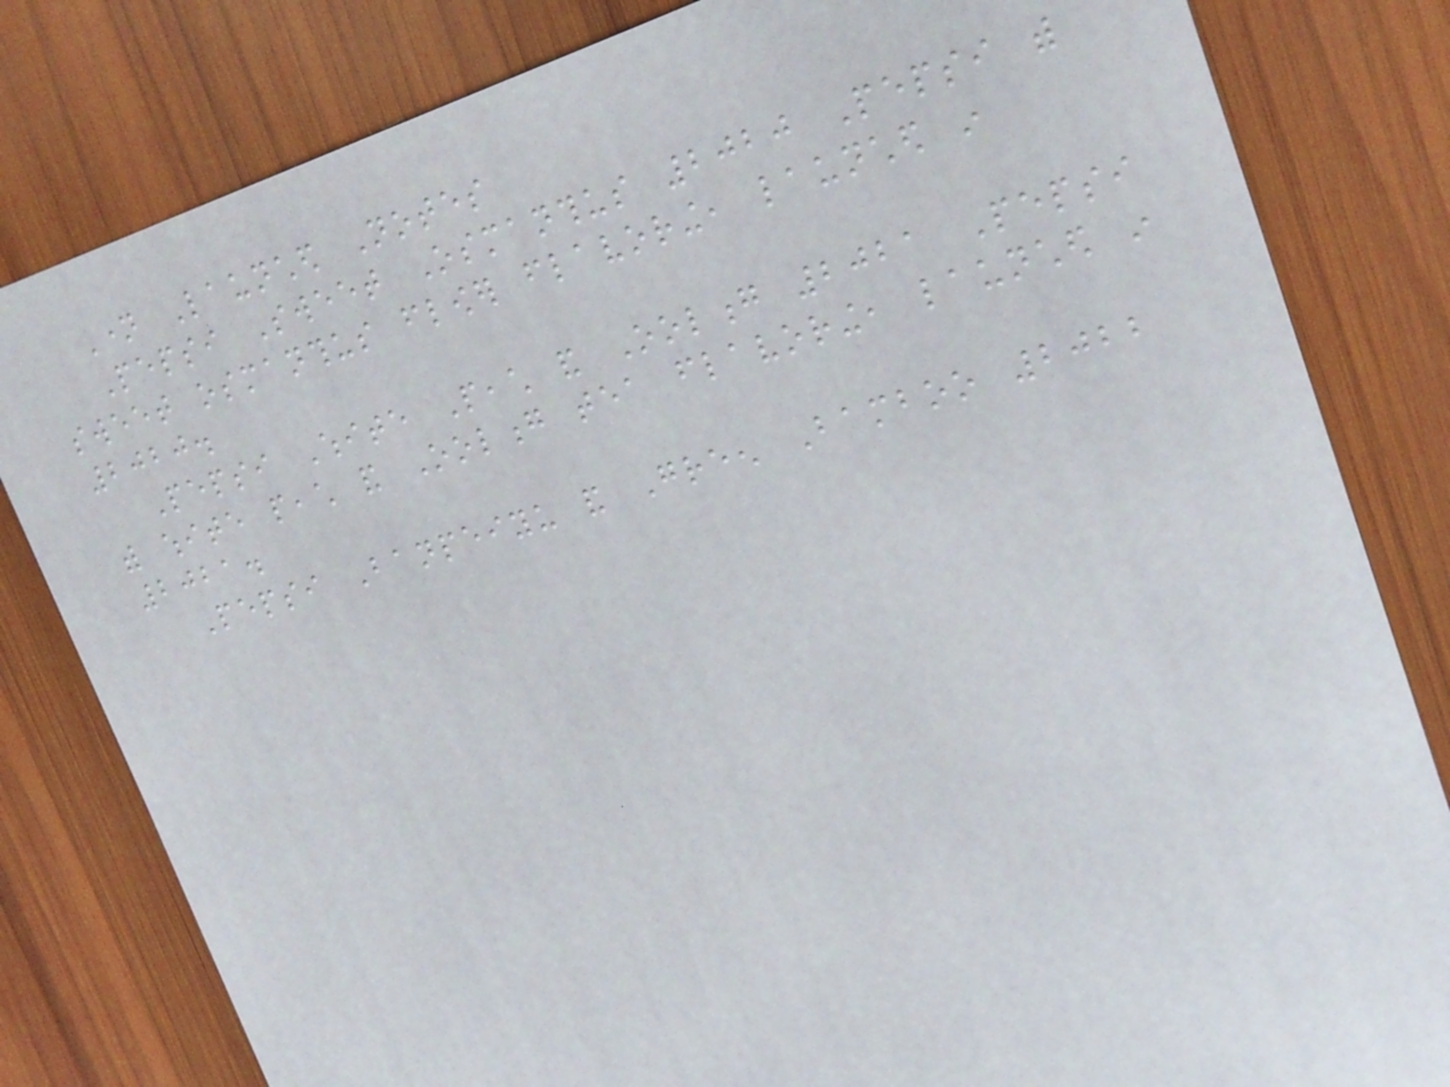Name Launched Notes
Pepsi Sweet Osmanthus 2020 Pepsi with
sweet osmanthus flower flavoring, launched in
2020.
Pepsi White Peach and Oolong 2021 Pepsi
with white peach and Oolong tea flavoring, launched in
2021.
Pepsi Banpeiyu and Green Bamboo 2022
